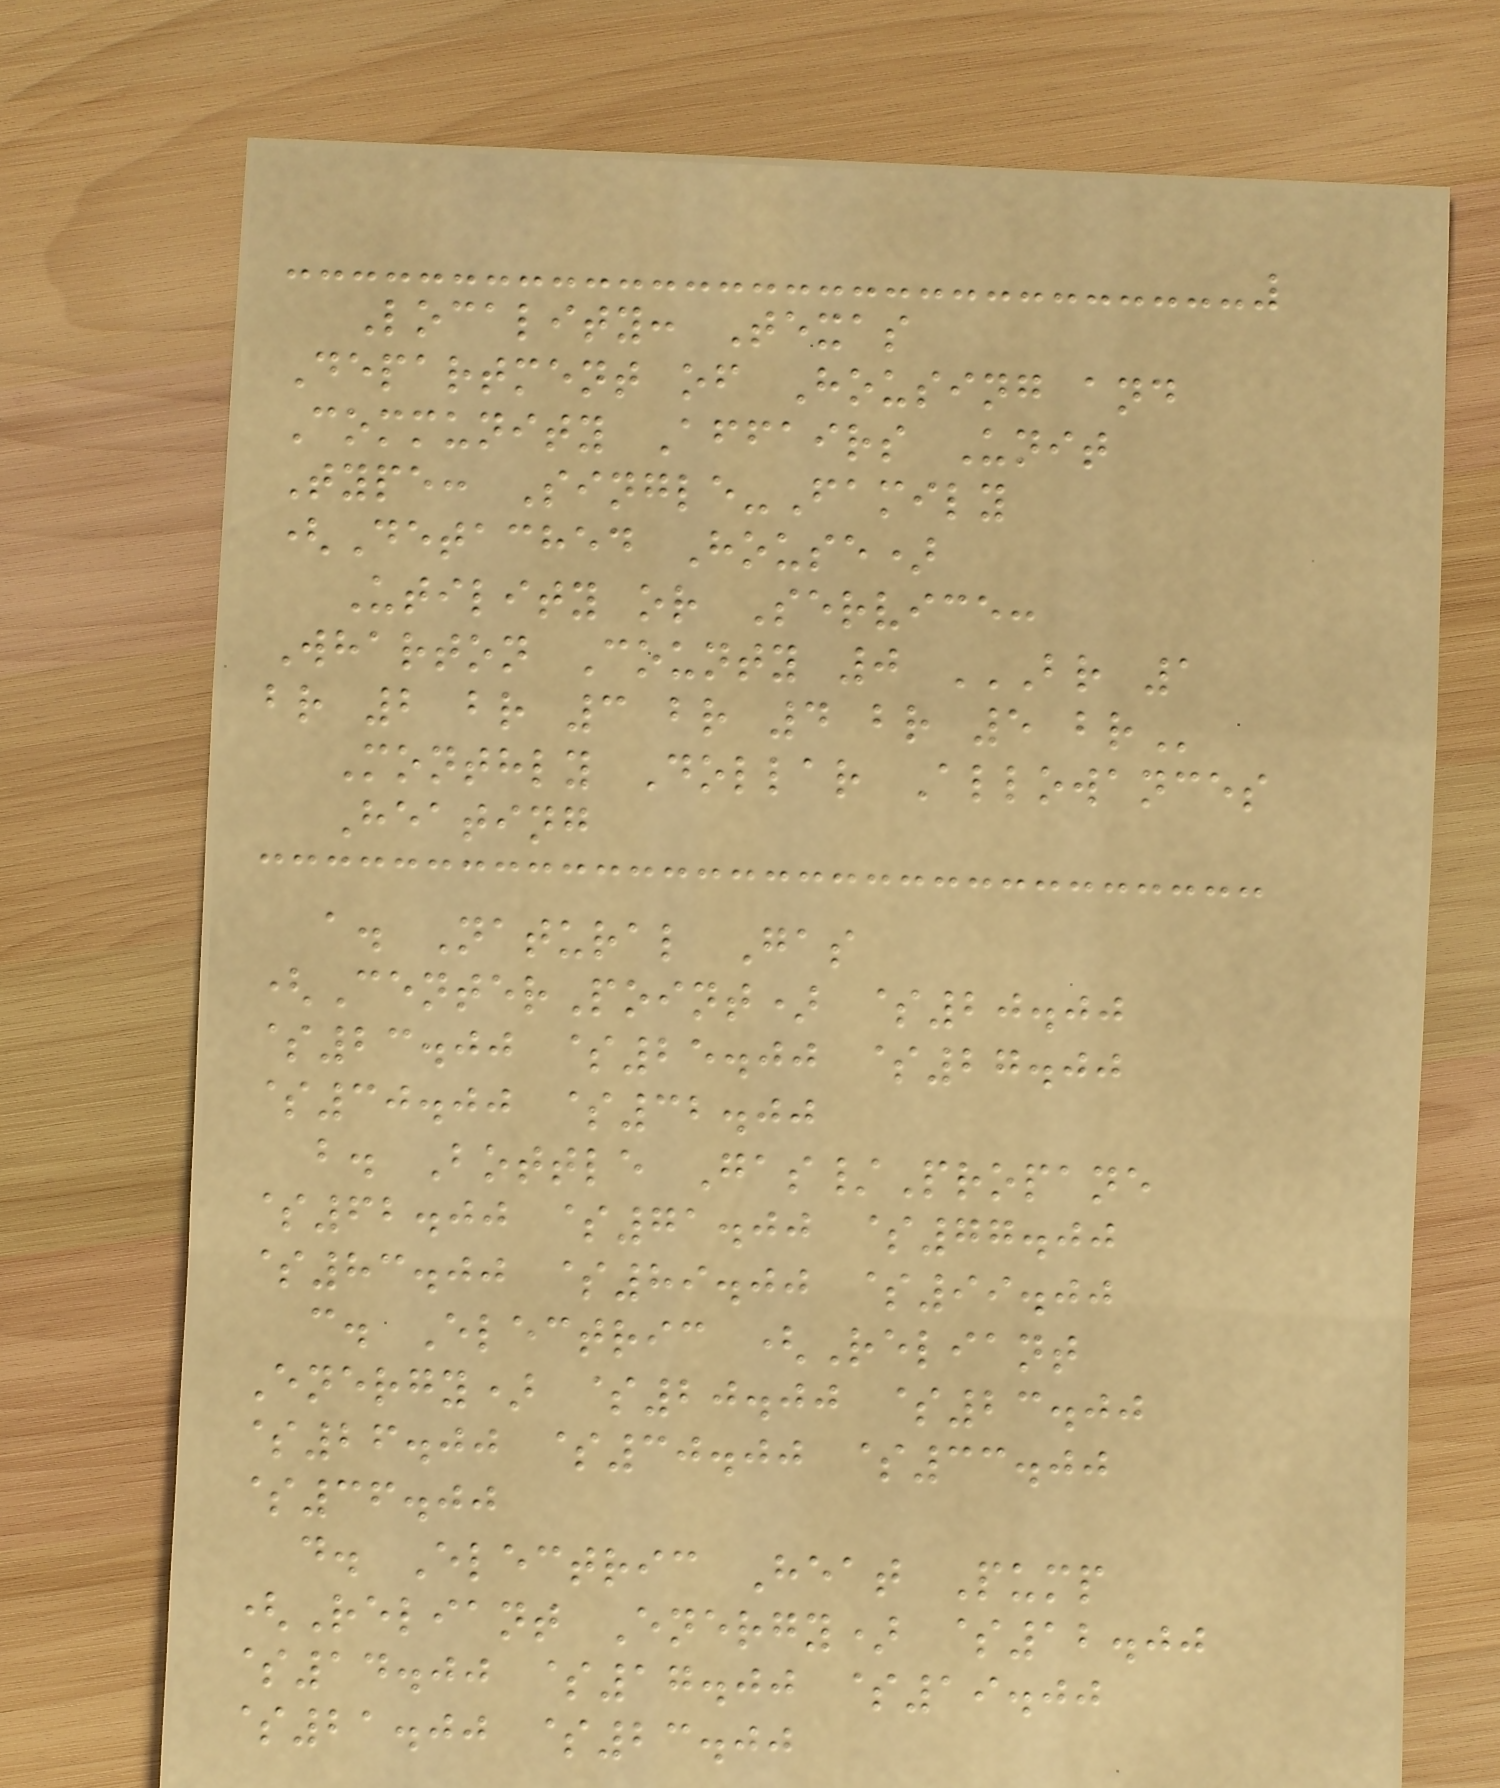Locality: Texas
Department of Housing and
Community Affairs Unit
Type: Single-Family
(Detached House)
Utility or Service:
Wharton County 0 BR 1
BR 2 BR 3 BR 4 BR 5 BR
Monthly Dollar Allowances
Heating
a. Natural Gas
(CenterPoint) $20.00
$23.00 $25.00 $27.00
$30.00 $32.00
b. Bottle Gas/Propane
$62.00 $71.00 $77.00
$83.00 $89.00 $99.00
c. Electric (Reliant
Energy) $20.00 $23.00
$26.00 $30.00 $33.00
$36.00
d. Electric Heat Pump
(Reliant Energy) $12.00
$14.00 $17.00 $19.00
$21.00 $23.00
